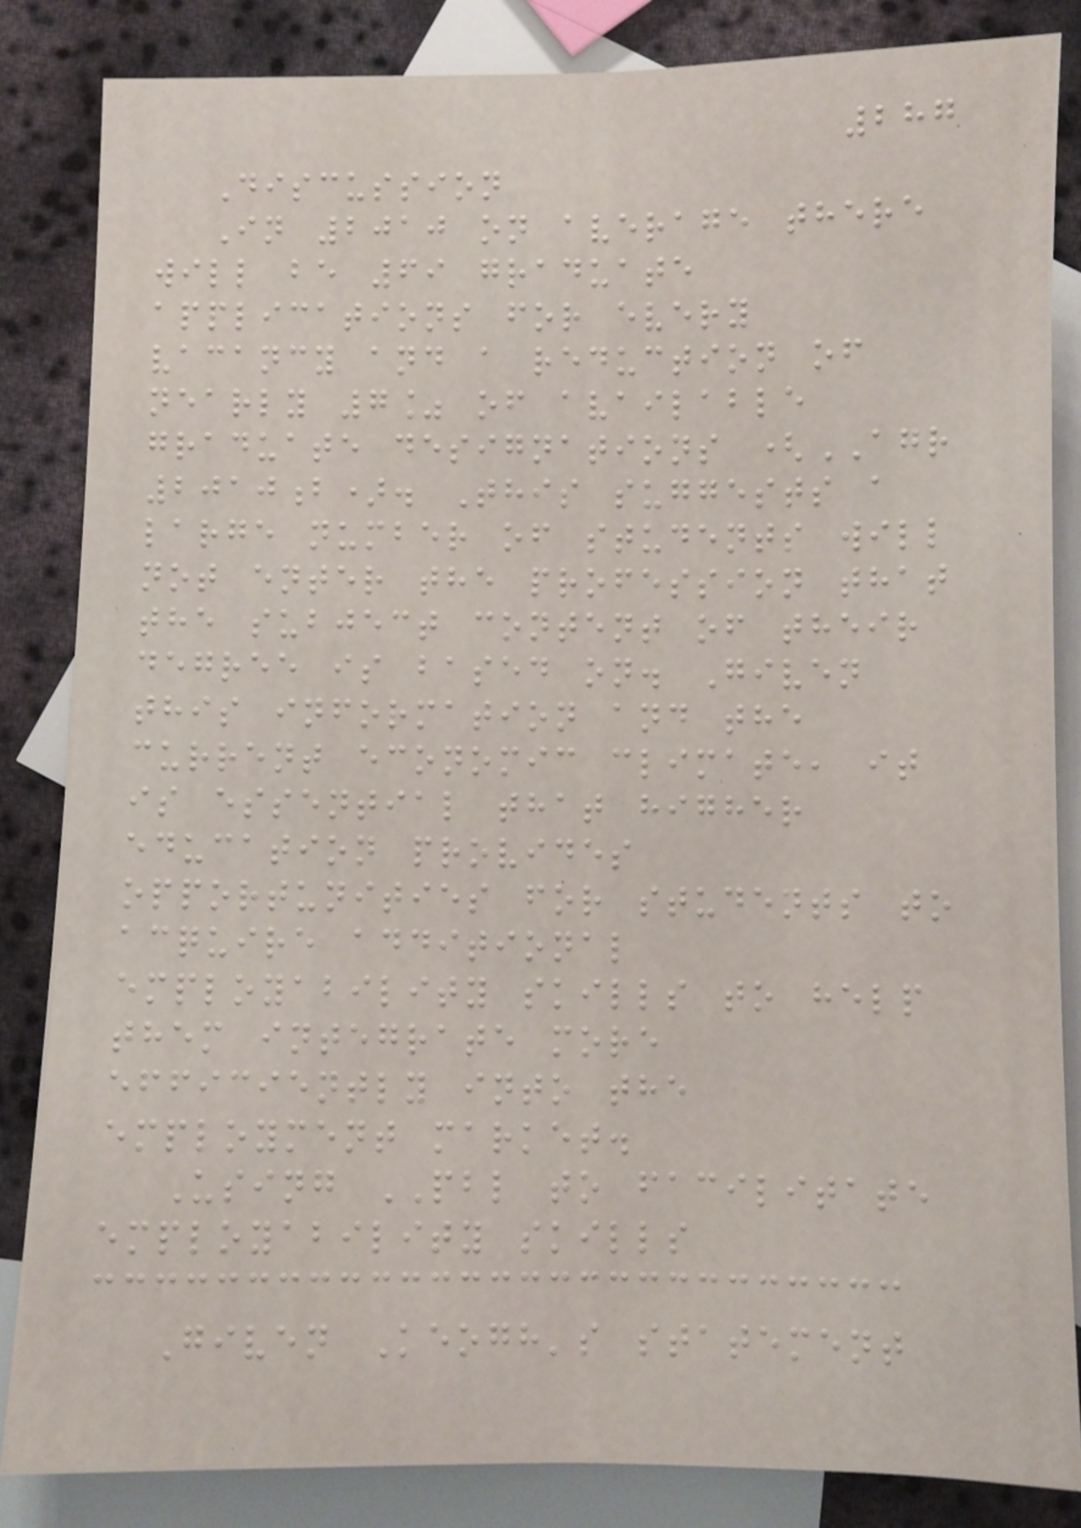287
Discussion
In 2010 on average there
will be 69 graduate
applications for every
vacancy and a reduction of
nearly 7% of available
graduate designations (AGR
2010b). This suggests a
large number of students will
not enter the profession that
the subject content of their
degree is based on. Given
this information and the
current economic climate, it
is essential that higher
education provides
opportunities for students to
acquire additional
employability skills to help
them integrate more
efficiently into the
employment market.
Using PBL to facilitate
employability skills
Given Keogh's statement
